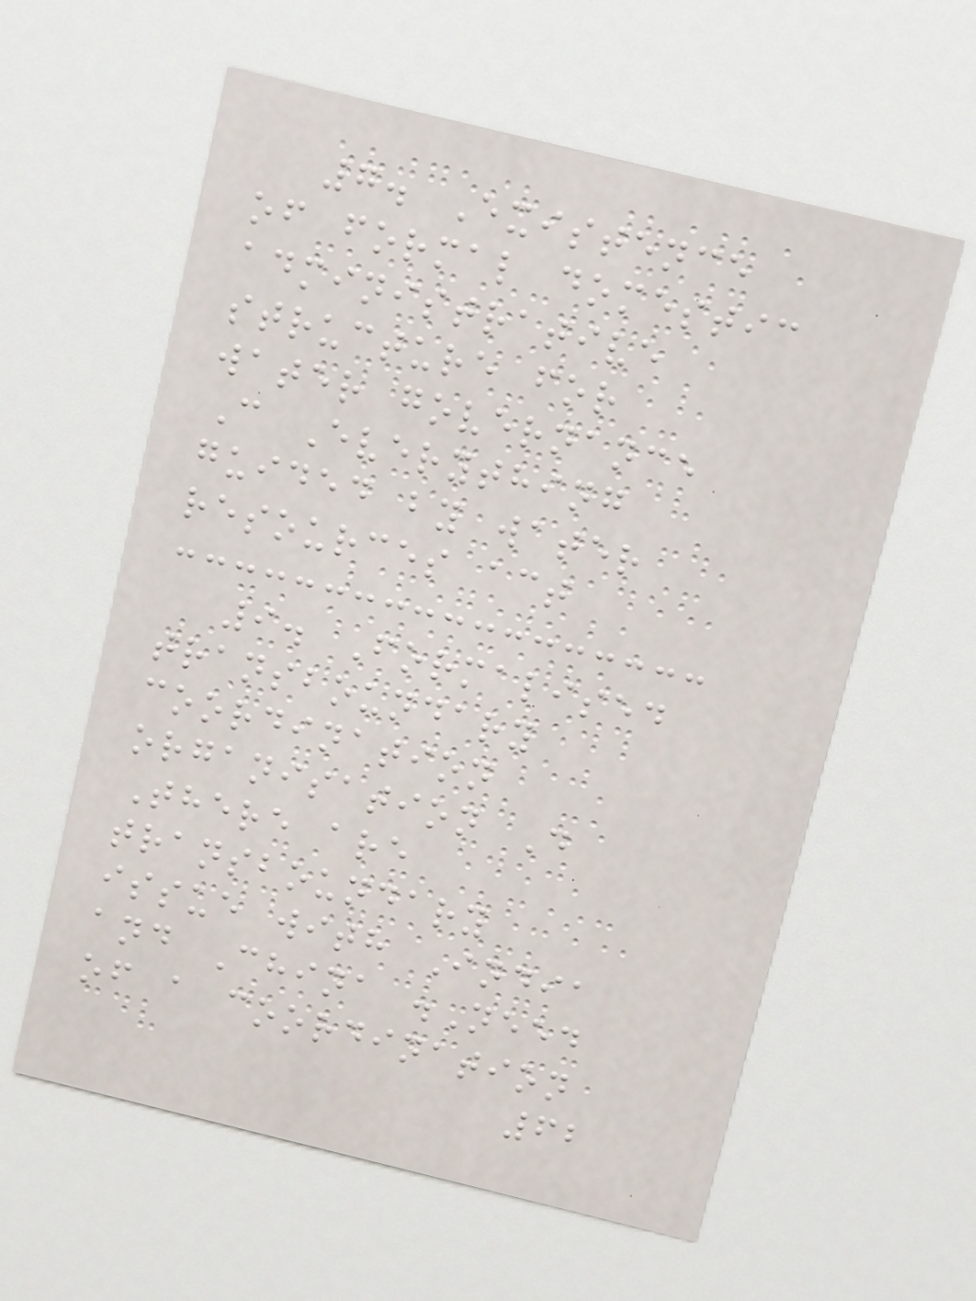7. Existence
of formal domestic
administrative
structure for
water governance
C Everything
guided by water
resources act
9. Formalised
transboundary
coordination
organisation D
There are
transboundary
issue with India
and China .Need
of a coordination
62
